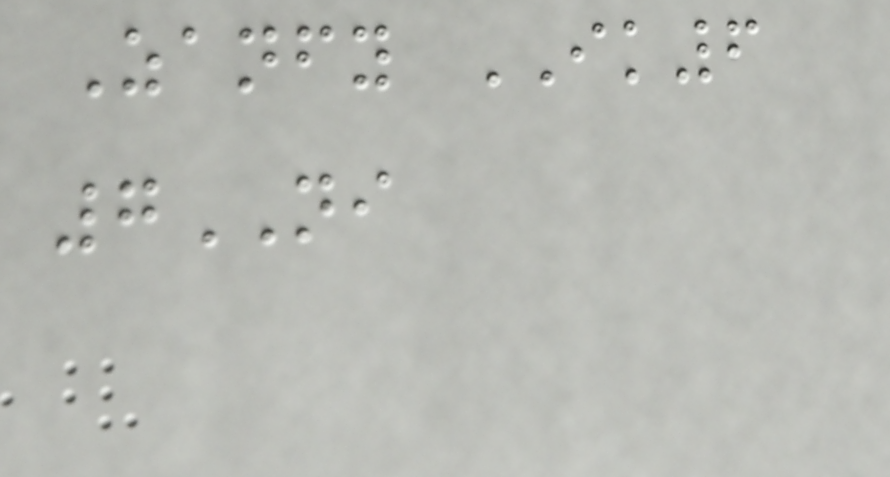Zanfy IK6
7NI
